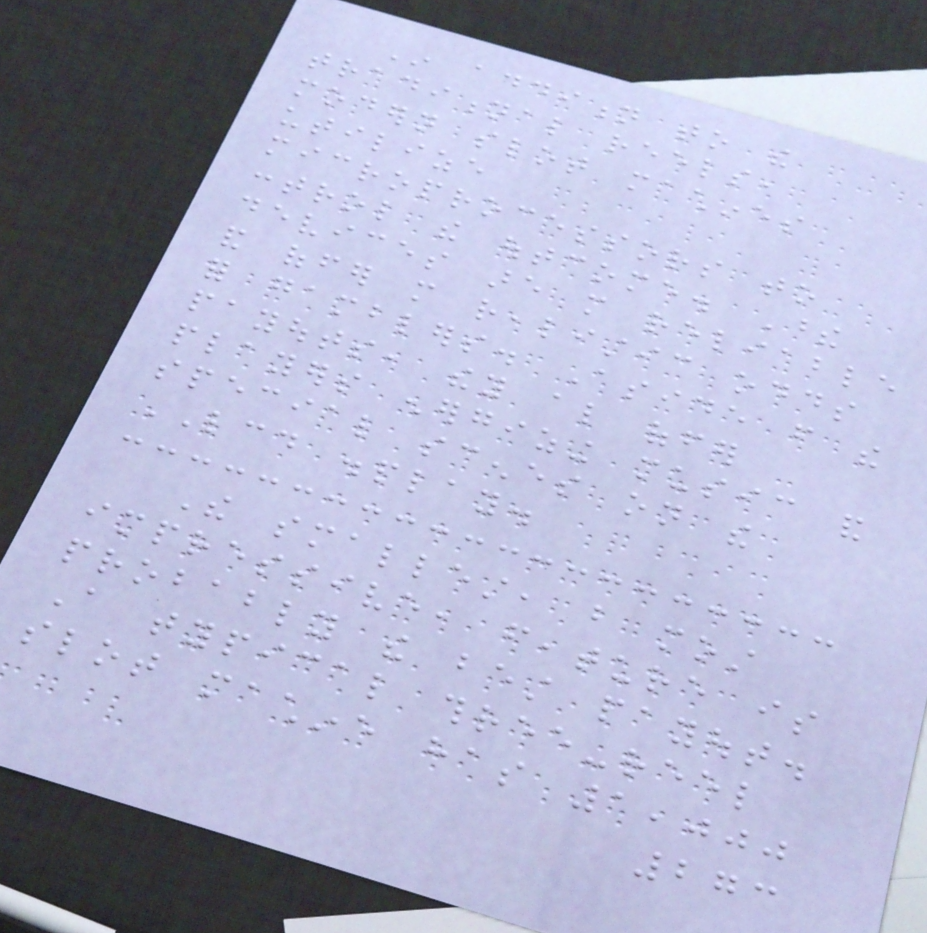In addition to the
traditional reels,
modern slot machines
utilize
microprocessors to
control the outcome. These
devices are more reliable
and offer more realistic odds
for gamblers. Aside from the
payouts, they also offer
players energizing music and
special scenes on the
LCD display.
The smallest, but most
impressive, feature is
probably the best payout.
A typical three-reel
slot machine has 1,000
273
